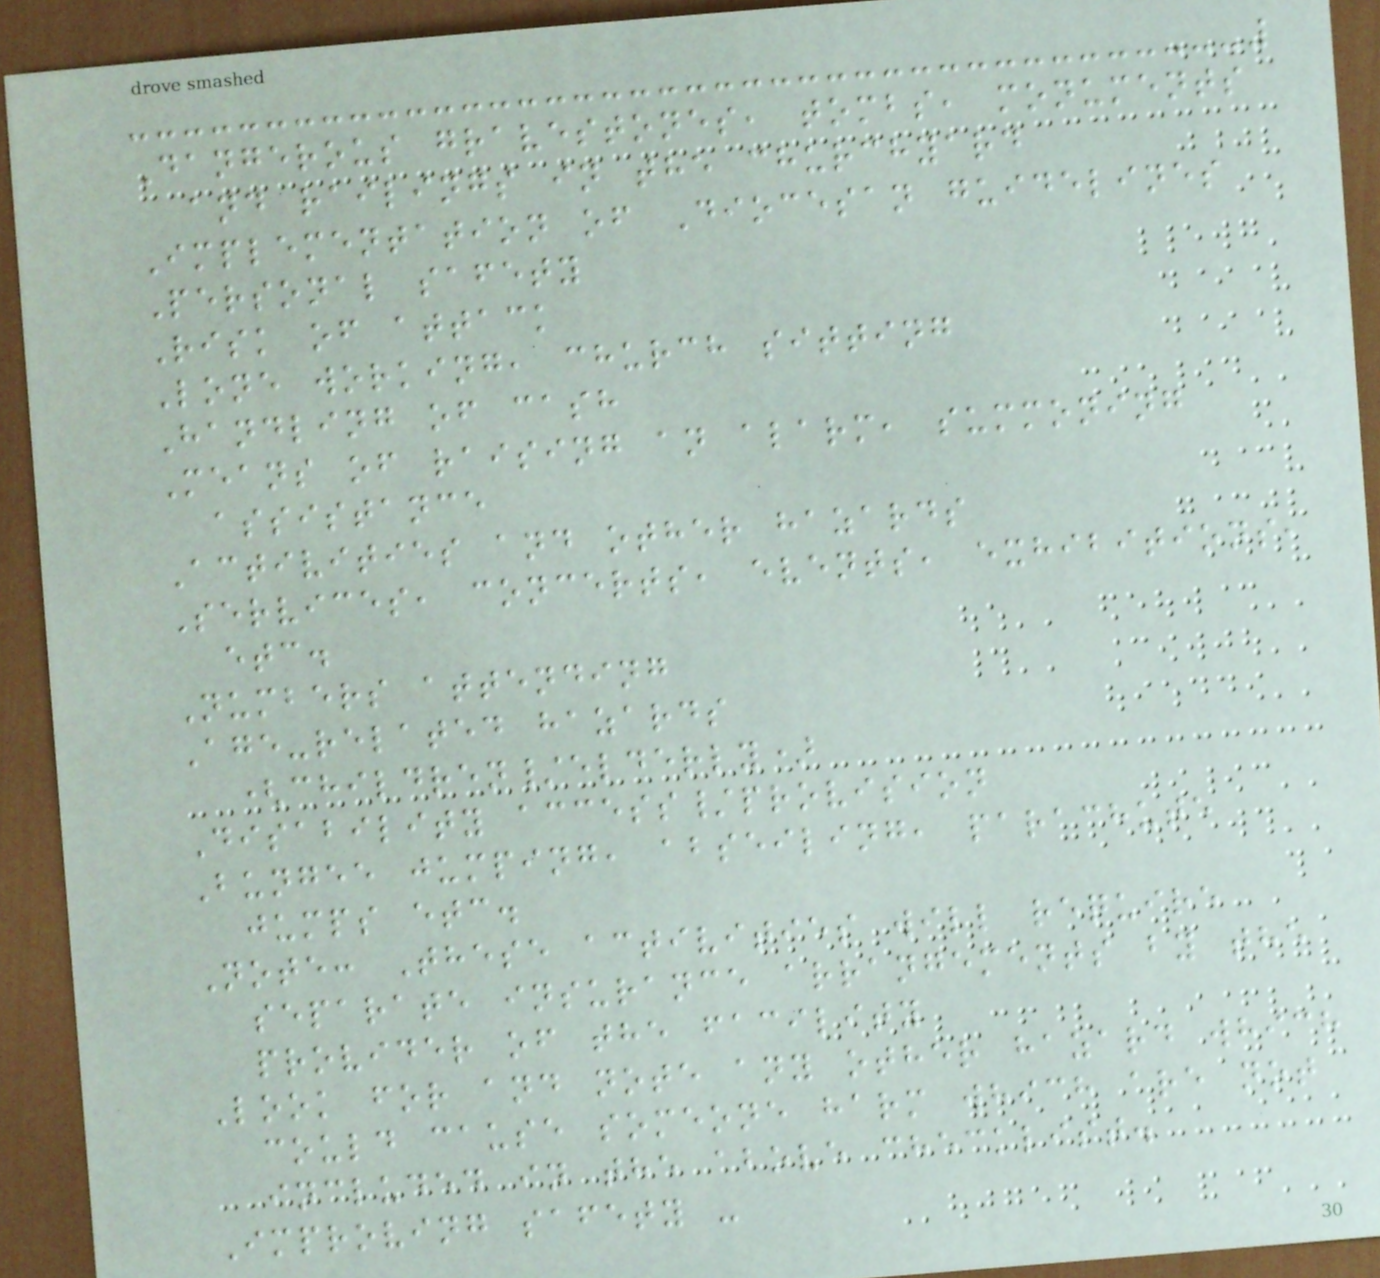Dangerous gravestones, tombs, monuments
and railings in the churchyard
Implementation of Diocesan guidelines
Personal safety
Risk of attack
Lone working, church sitting
Handling of cash
Means of raising an alarm, summoning
assistance
Activities and other hazards
Services, concerts, events, exhibitions,
etc.
Numbers attending
Age-related hazards
(children/elderly)
Disability access/provision
Bungee jumping, abseiling, parachute
jumps etc.
Note: These activities will require
separate insurance arrangements by the
provider of the facility
Look for and note any other hazard which
could cause someone harm which are not
included in the above checklist.
Improving safety -
